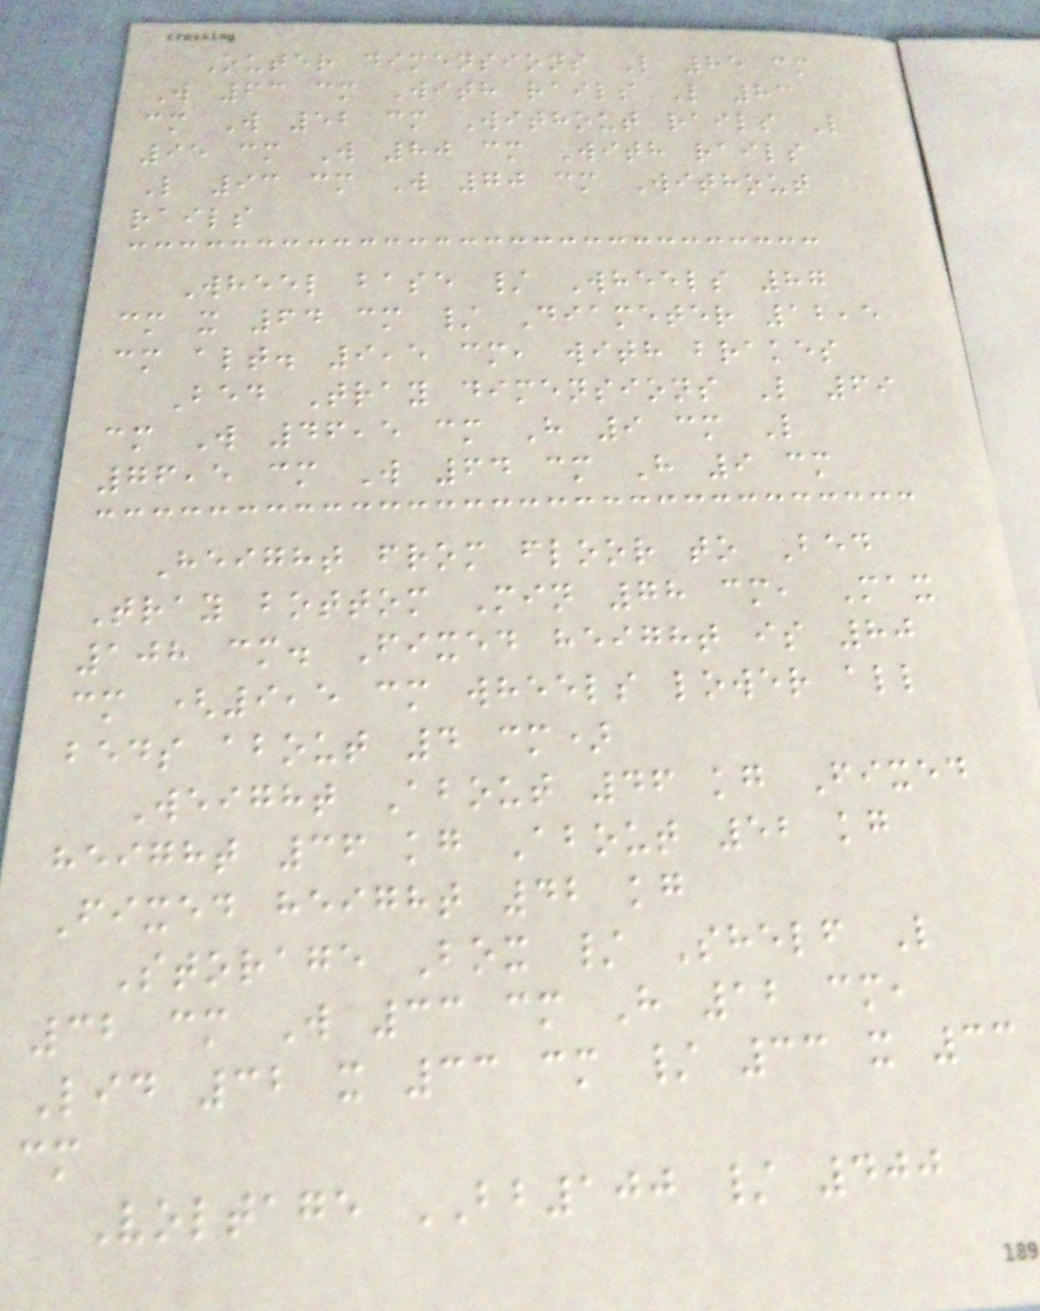Outer dimensions L 85 cm
W 63 cm With rails L 83
cm W 52 cm Without rails L
95 cm W 80 cm With rails
L 93 cm W 70 cm Without
rails
Wheel base / Wheels 87
cm x 64 cm / Diameter 12,5
cm alt. 9,5 cm, with brakes
Bed Tray dimensions L 69
cm W 46,5 cm H 9 cm L
76,5 cm W 64 cm H 9 cm
Height from floor to Bed
Tray bottom Min 78 cm, Max
108 cm. Fixed height is 80
cm (9,5 cm wheels lower all
beds about 4 cm)
Weight About 46 kg Fixed
height 36 kg About 52 kg
Fixed height 42 kg
Storage Box / Shelf L
32 cm W 33 cm H 12 cm,
Lid 32 x 33 cm / 33 x 33
cm
Voltage BB100 / 400
